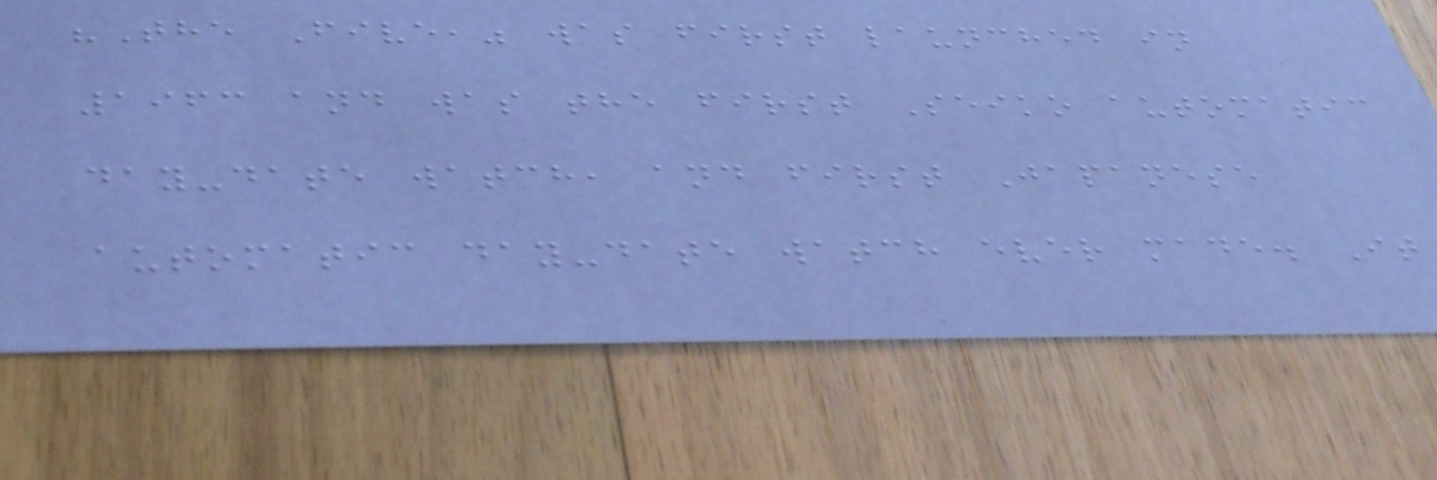"The Five," was first launched in
1963 and was the first Seiko automatic
day-date watch, and first Japanese
automatic day-date watch ever made. It
